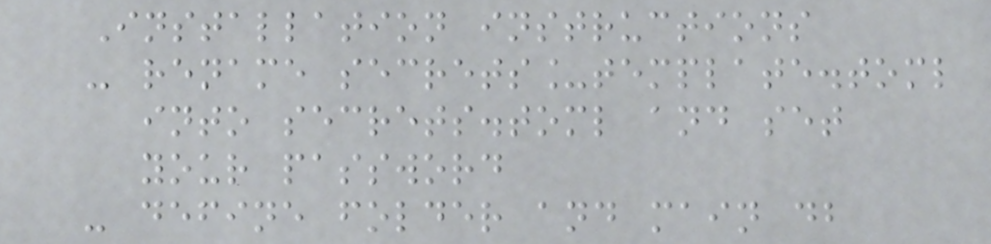Installation instructions
- rename secrets_template.toml
into secrets.toml and set
your password
- define folder and main db
